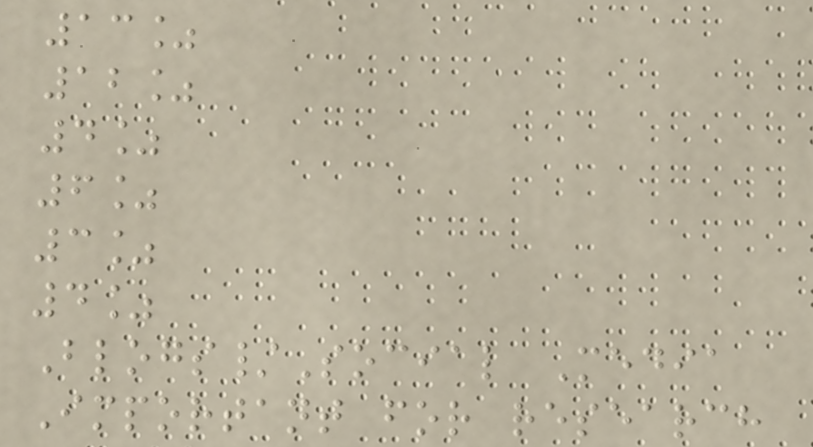13%
12%
4%
6%
3%
4%
Blogs/Social Media
Important for research
